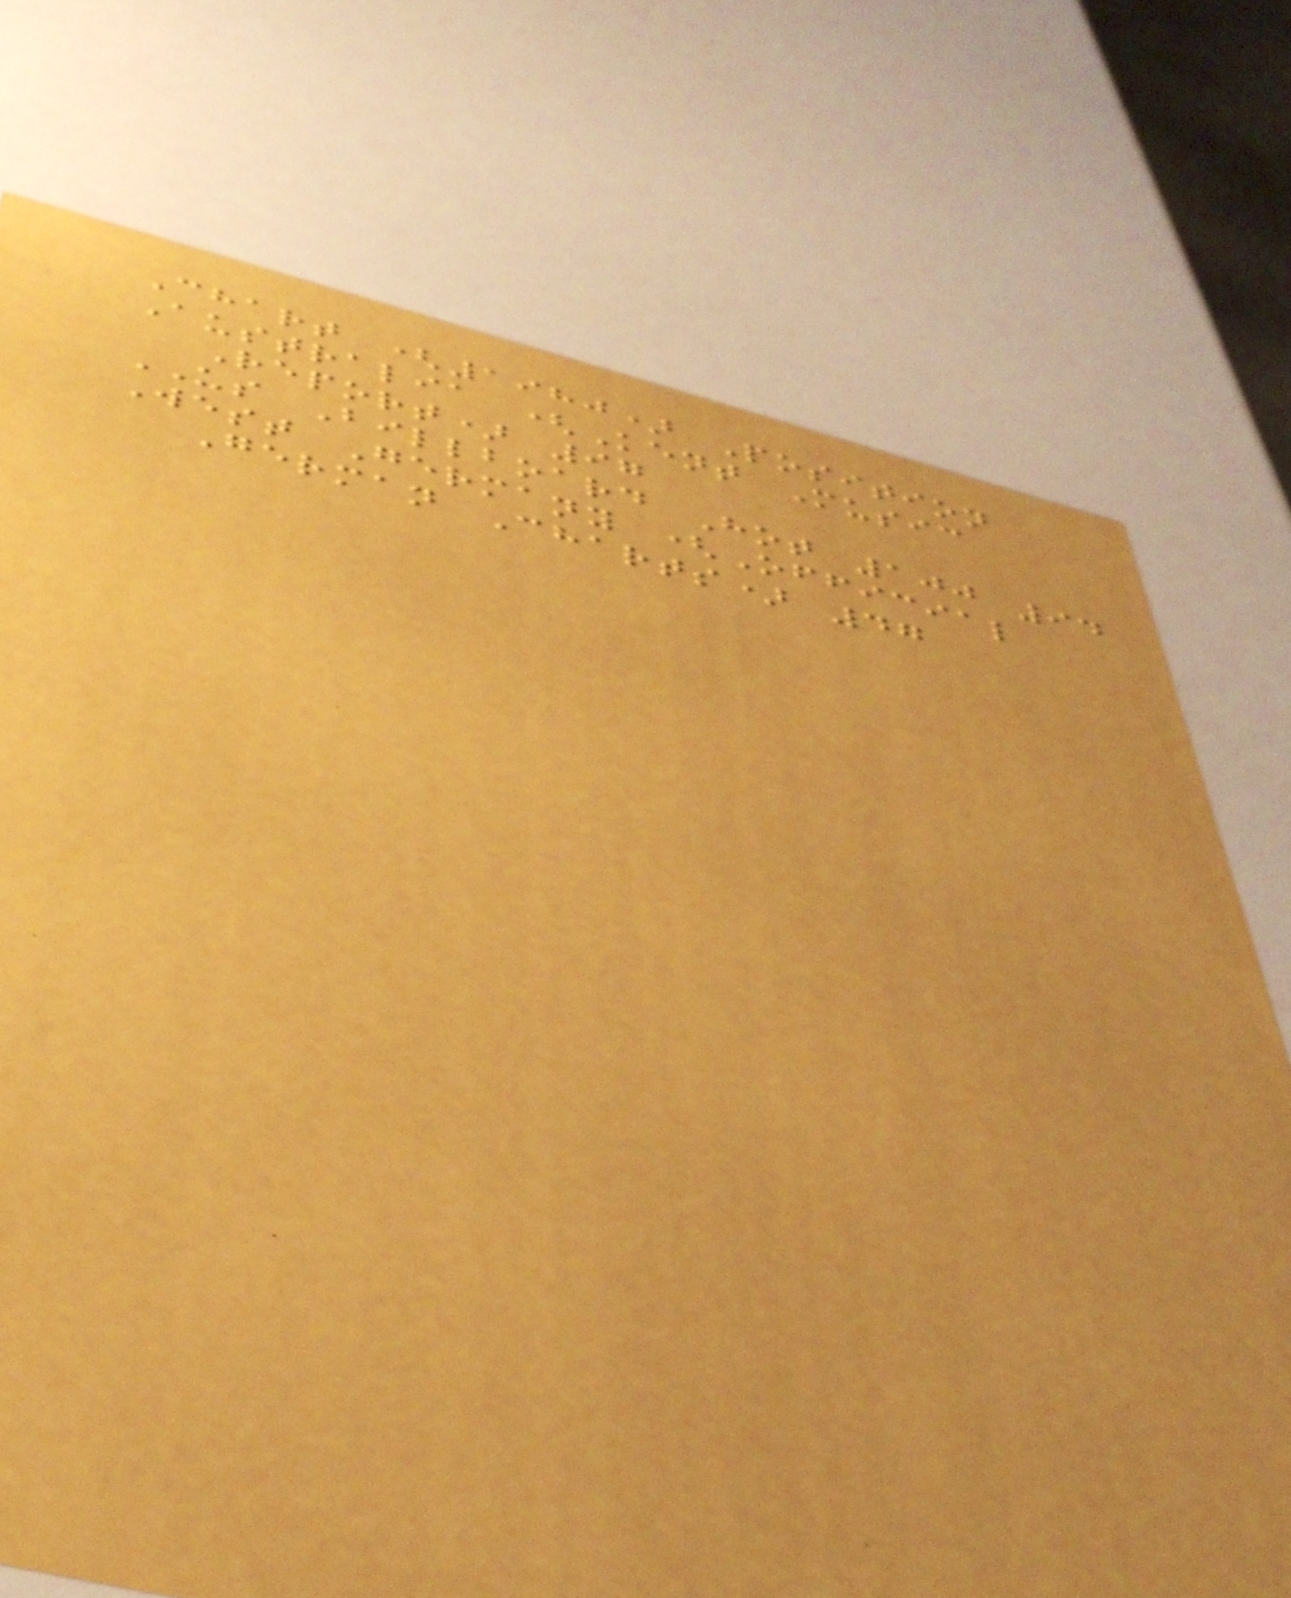Chart (1980) Position
Australia (Kent Music
Report) 97
US Billboard Hot 100 94
West Germany (Official
German Charts) 47
